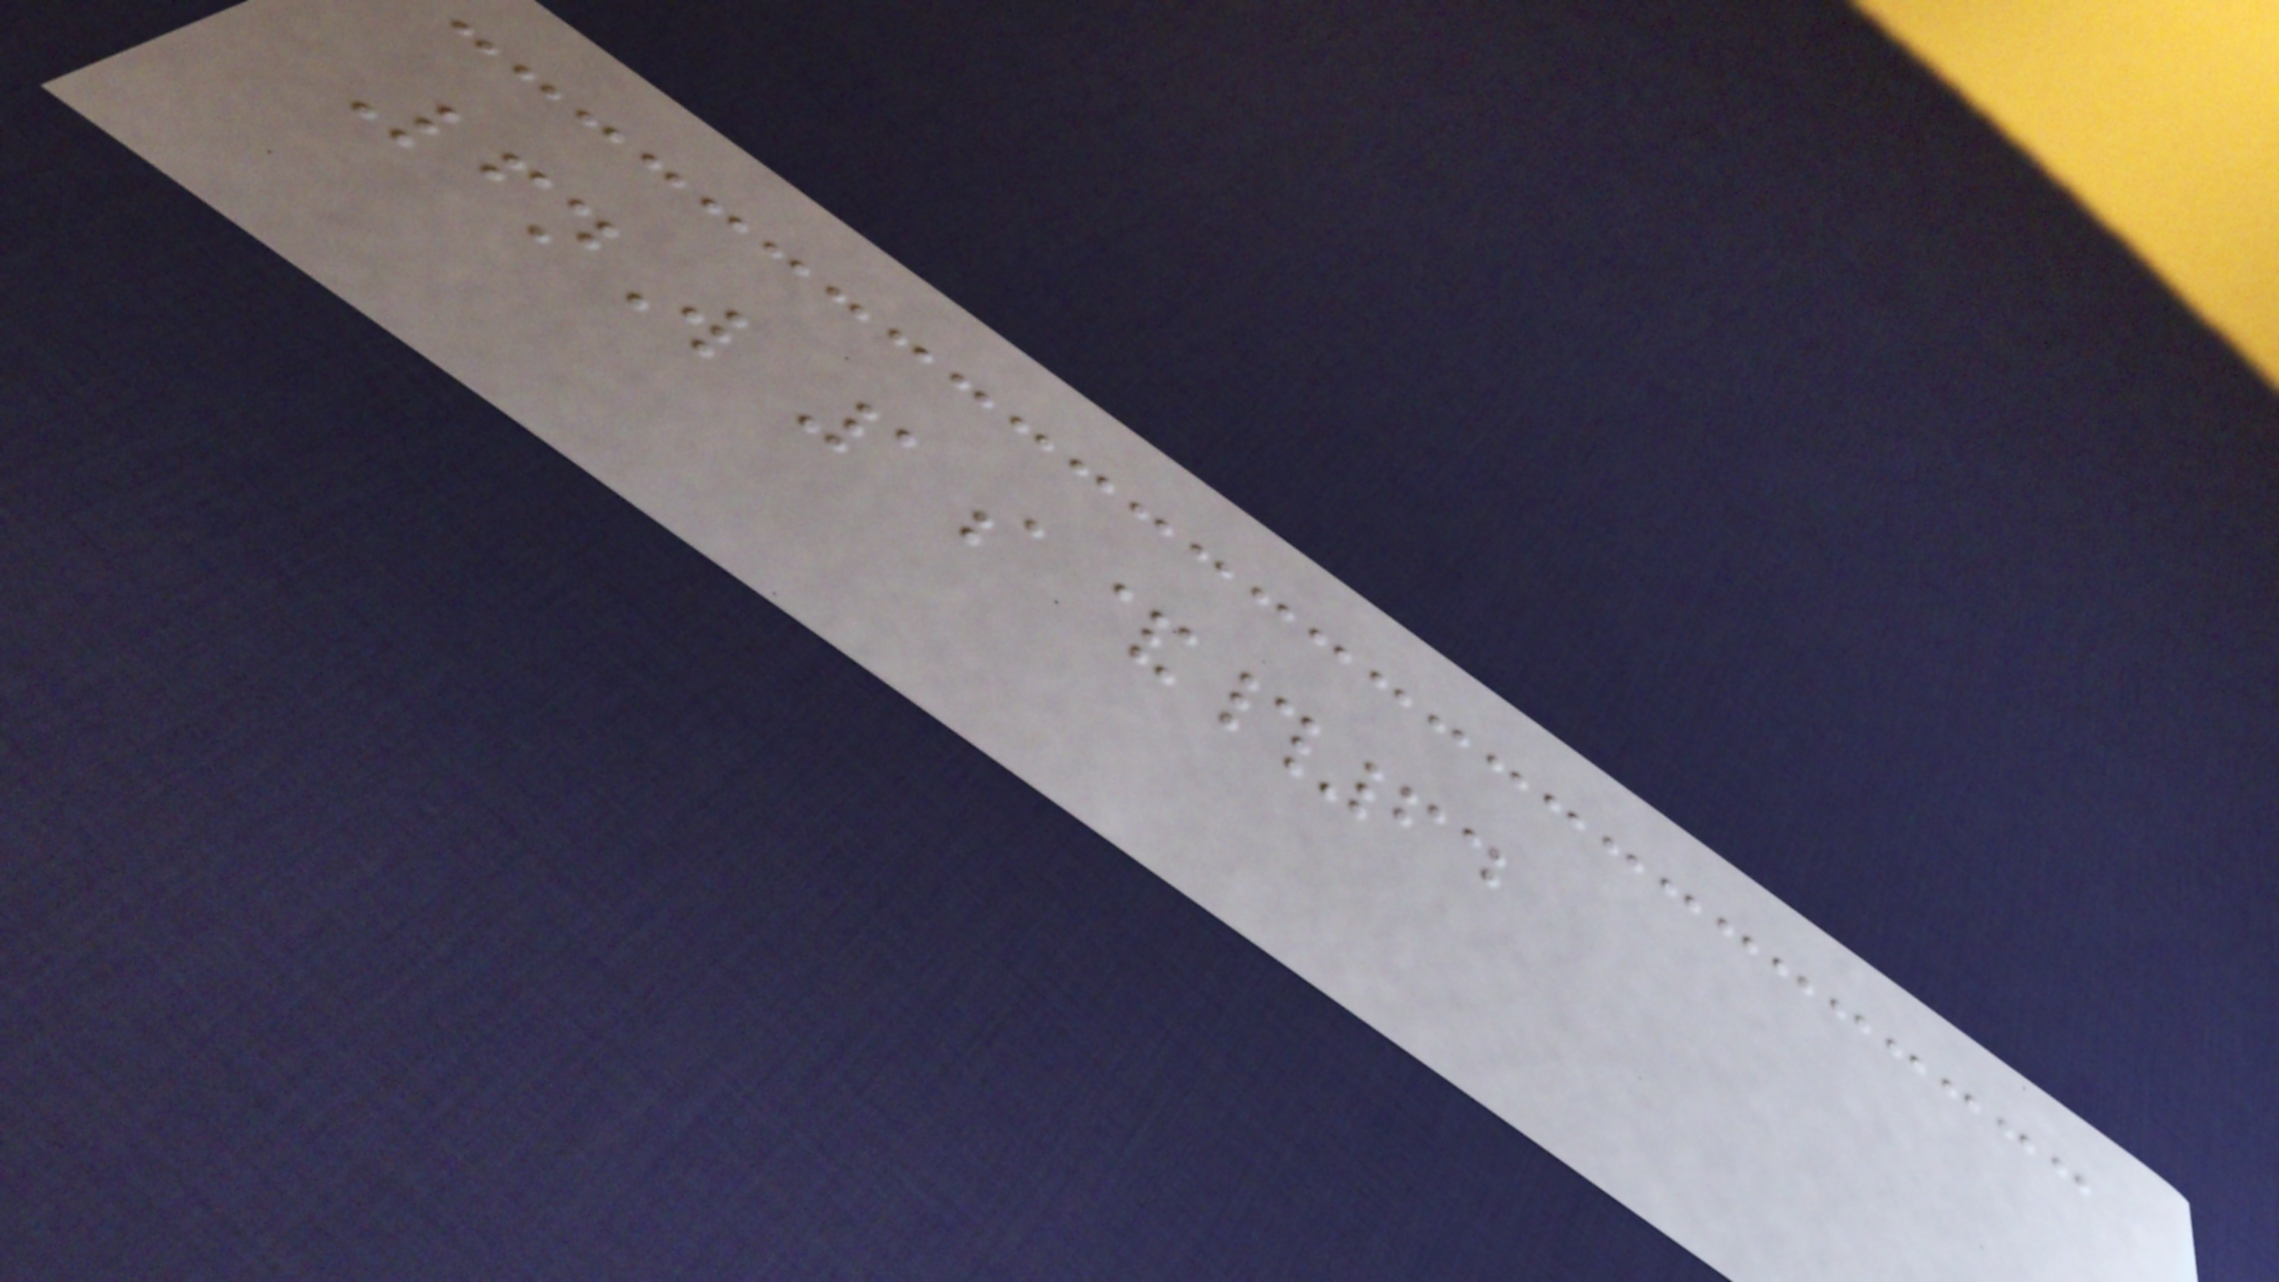LfnW 1a&#64
